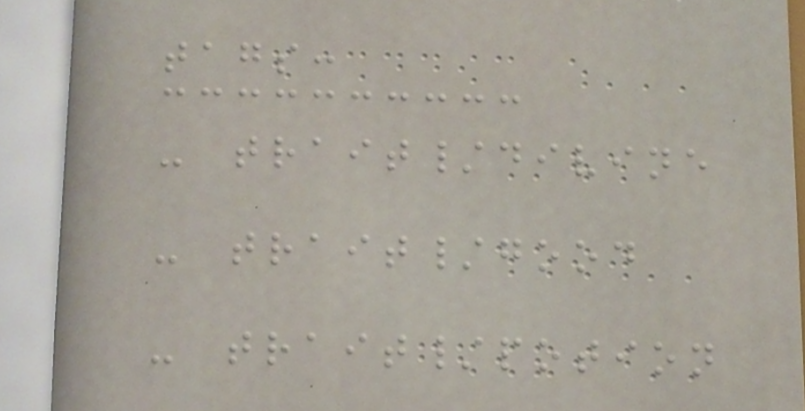tags:
- trait/divine
- trait/good
- trait/potion
